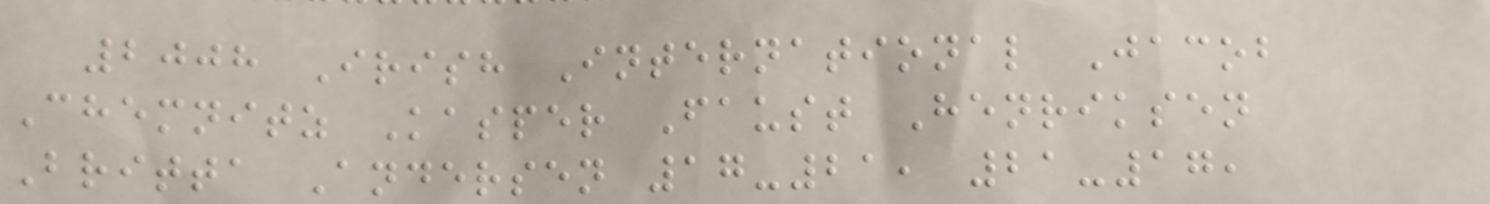2008 Irish International Jacob
Chemnitz Kasper Faust Henriksen
Britta Andersen 17-21, 21-17,
